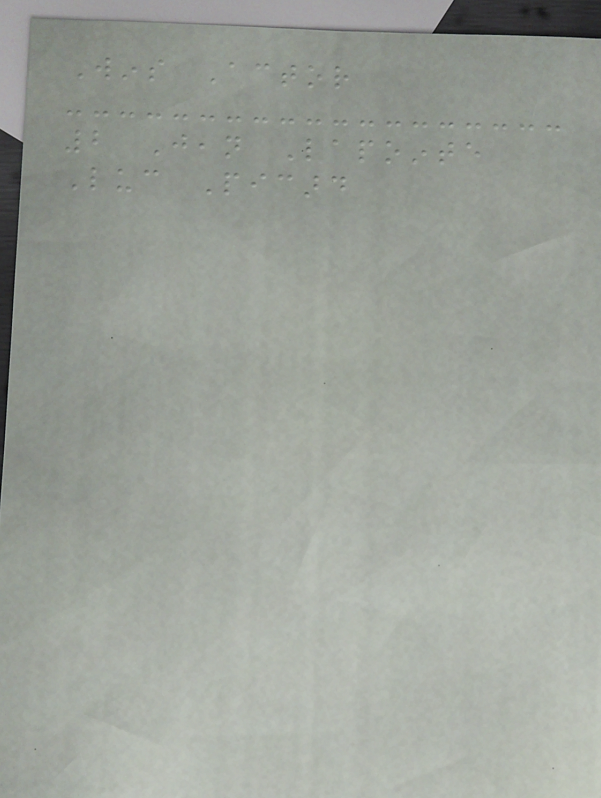Wins Actor
2 Jean Lapointe
Luc Picard
